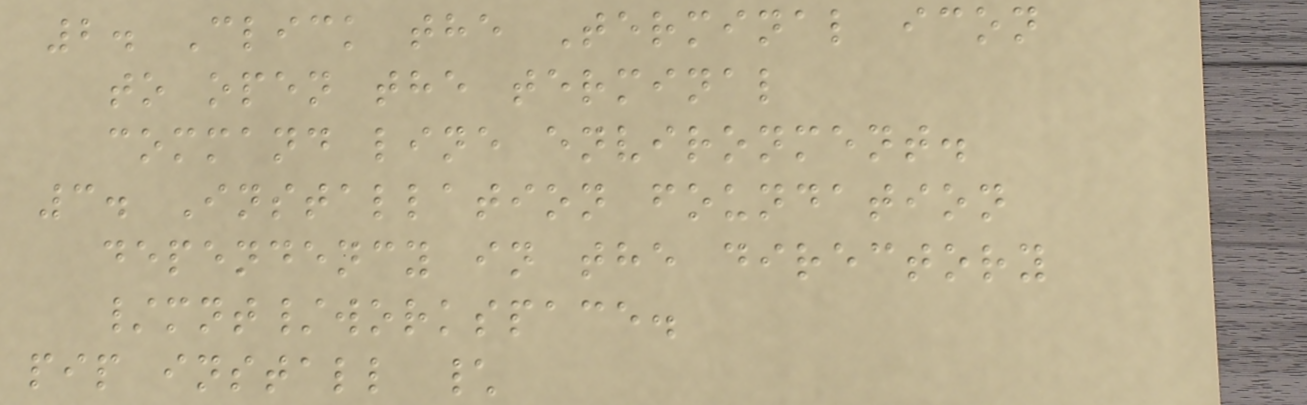2. Click the Terminal icon
to open the terminal
command line environment.
3. Installation foundation
dependency in the directory
/mnt/workspace.
pip install \
